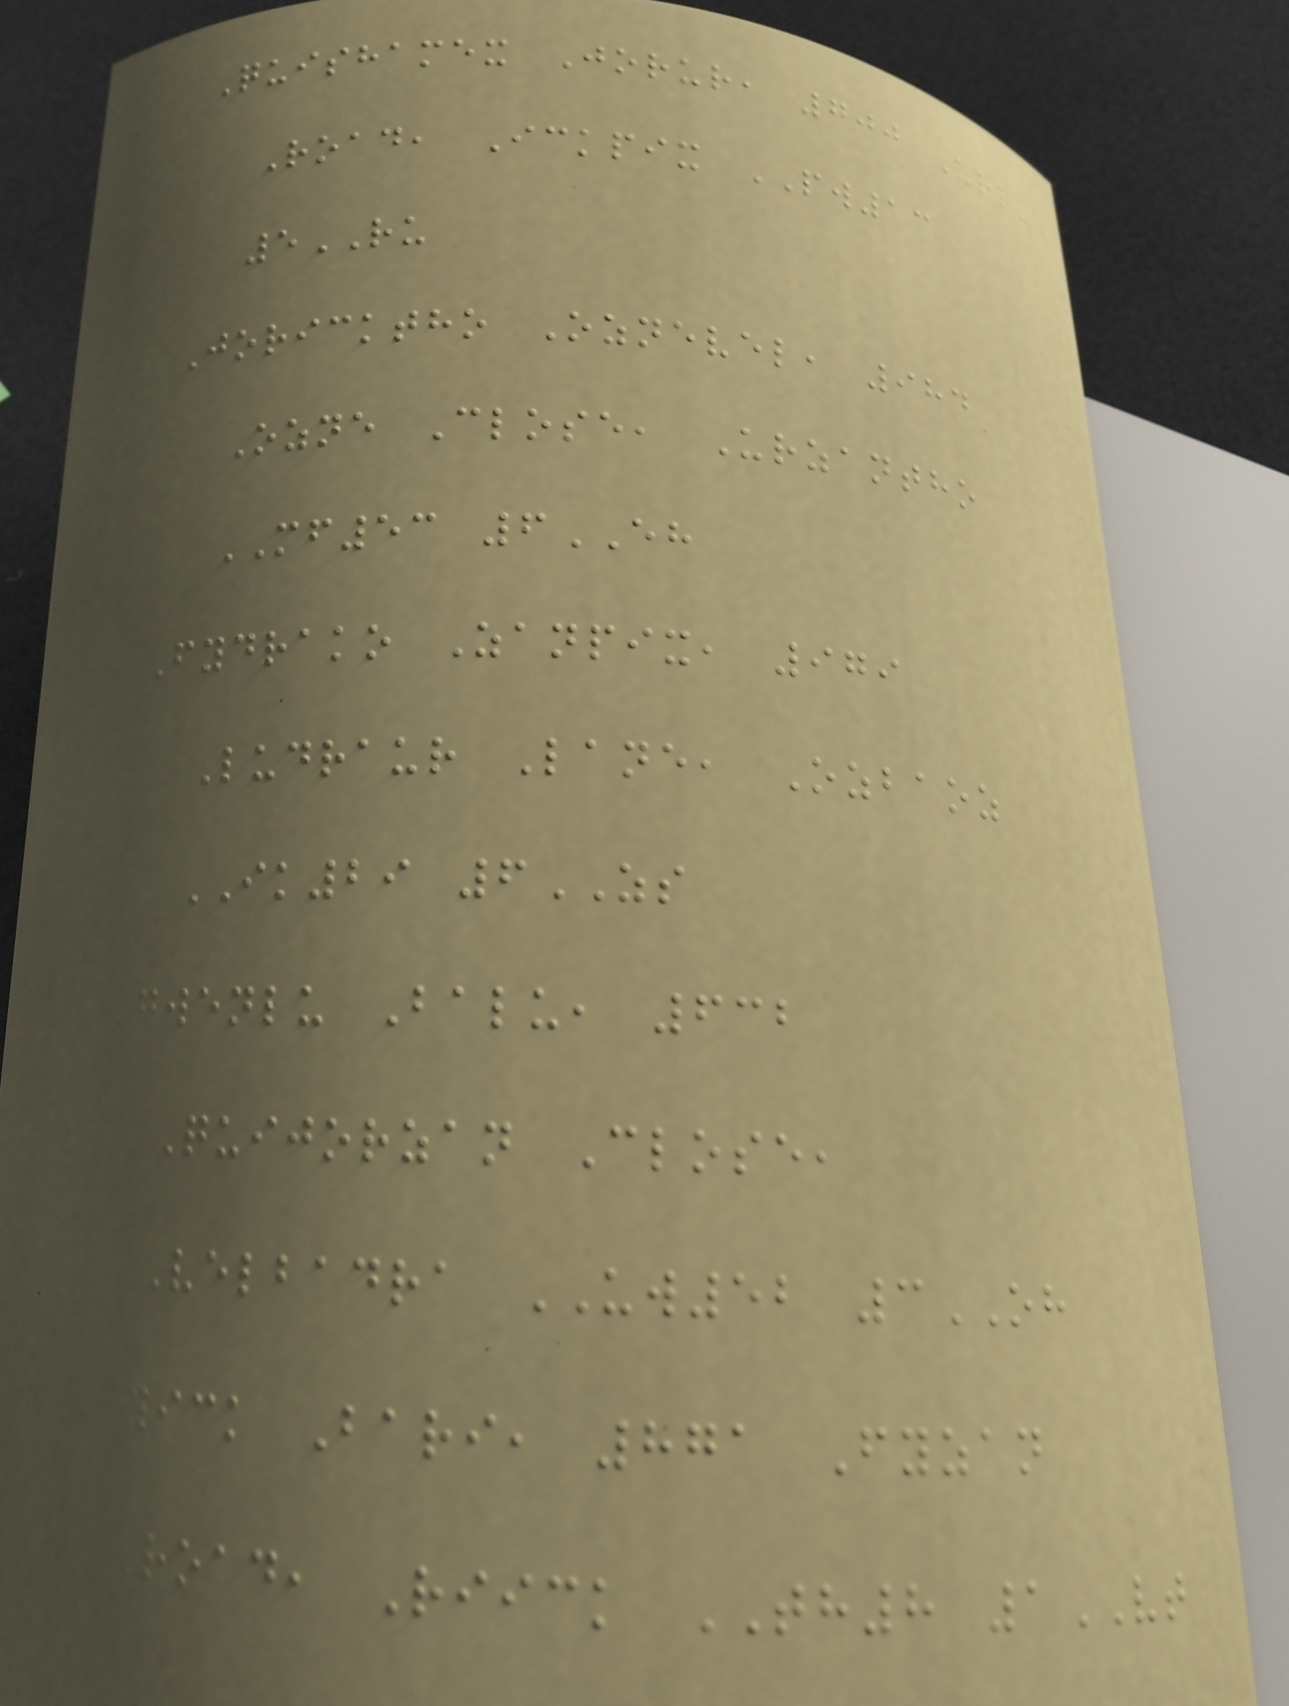Quishamex Jorur, 700 Urlu
Road, Ickpix PW13
5RU
Joricktho Oznevel, 984
Ozne Close, Urzantho
MF53 6EH
Fydrako Zanpix, 979
Ludraur Lane, Ozbaoz
IK29 6ZS
Gwenlu Balu, 632
Quijorzan Close,
Velbadra UW52 3OH
Fyick Bari, 871 Fyzan
Road, Riick TH8 1VT
